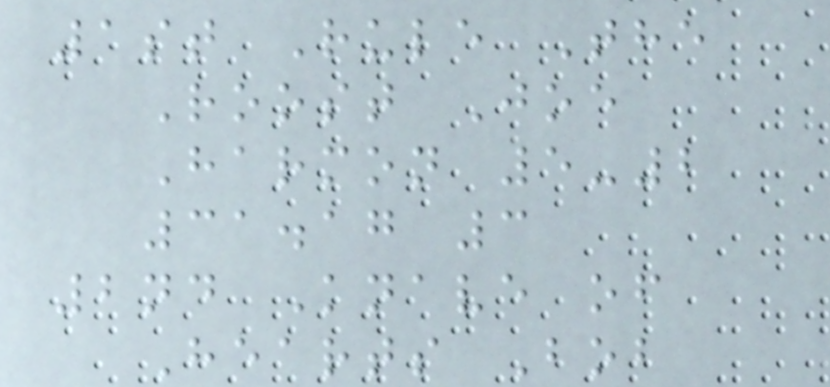1st Rule The
Roost Joe
Harmon 5-2
31.17 3
2nd Knave of
Hearts Bob
